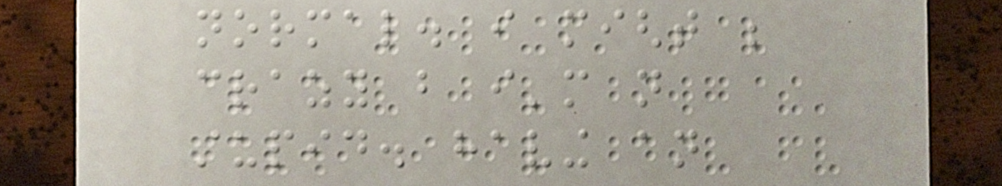normal. i might be
crazy but i'm not
stupid. having an
